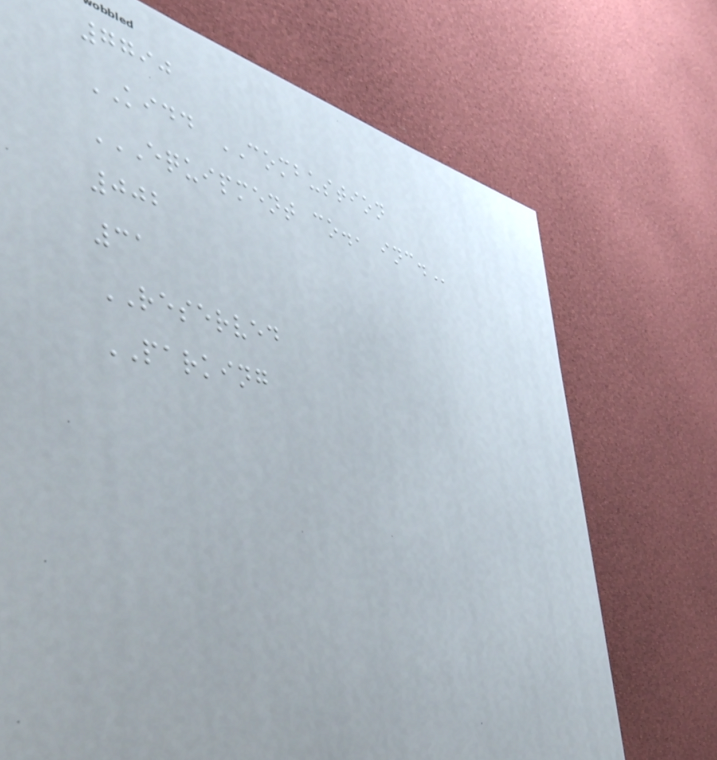7790
KIDD COMBUSTION
EQUIPMENT CO., INC.
002
31
RESERVED
PARKING
